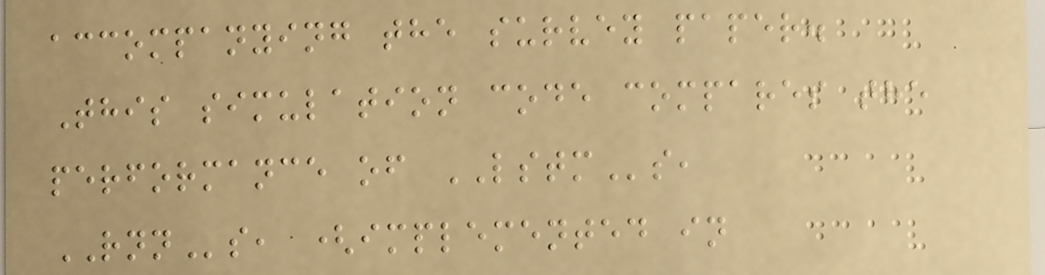accompanying the survey paper.
This simulation code compares the
performance of LSTMs,
RNNs, (implemented in
